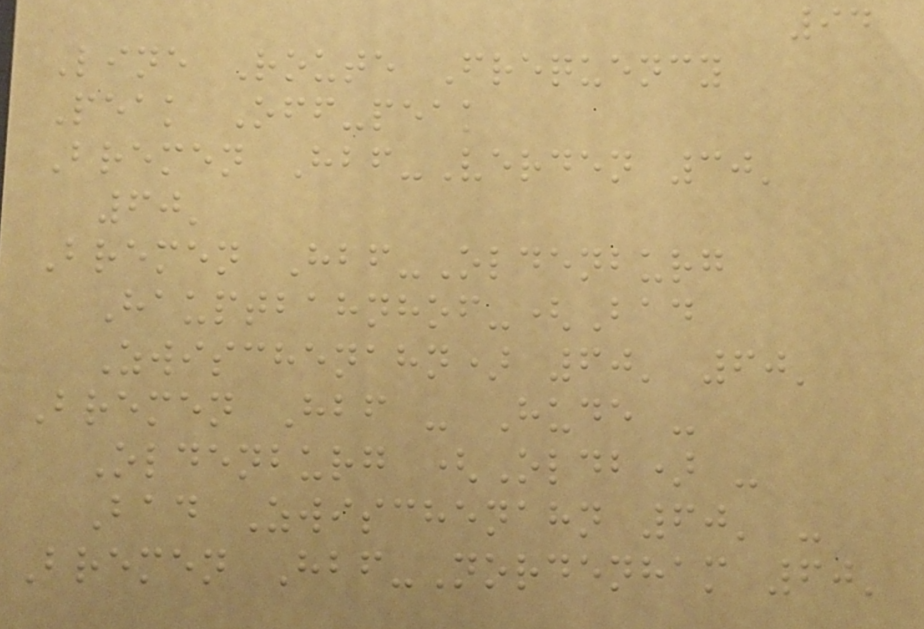94
Line Route Frequency
Peak Off-peak
Bremen Hbf-Verden 30'
60'
Bremen Hbf-Oldenburg
Hauptbahnhof-(Bad
Zwischenahn) 60' 60'
Bremen Hbf - Hude -
Oldenburg (Oldb) -
Bad Zwischenahn 60' -
Bremen Hbf-Nordenham 60'
